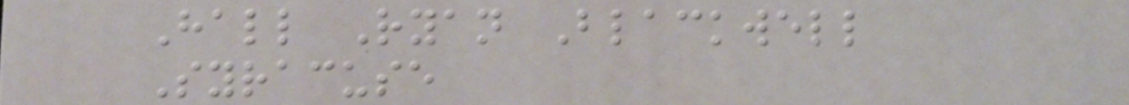Hall Ryan Blackwell
Syracuse
